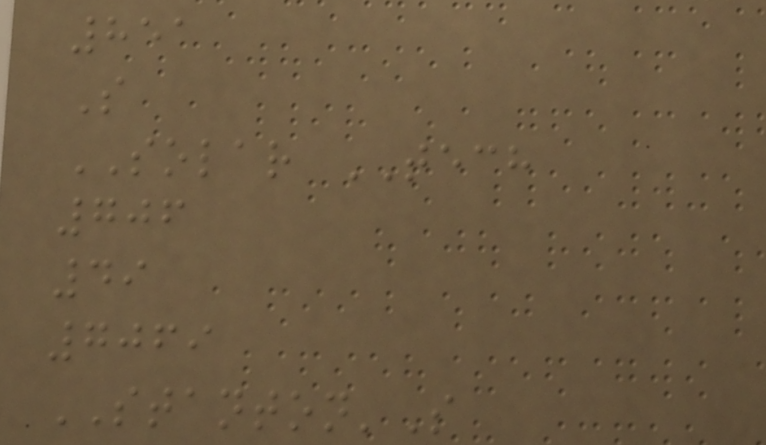851
S
SOLAR TECH
706
49
7069
STANTON'S
